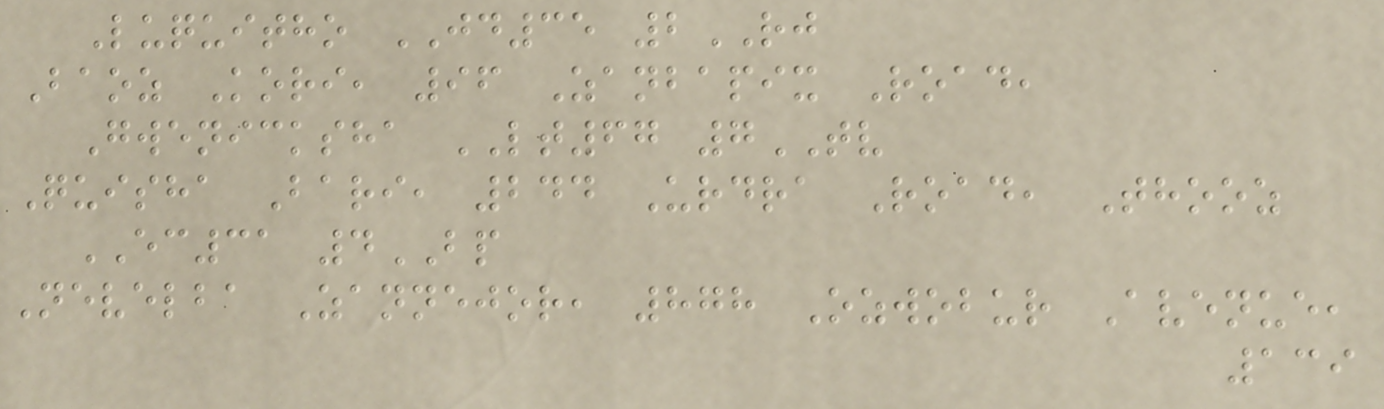Luquitho JD35 2RJ
Baoz Kori, 96 Zanbapix Road,
Gwenicksha LT67 7TV
Quisha Bari, 244 Urdra Road, Thooz
EC31 4BP
Nevelba Zannejor, 878 Ozwobur Avenue,
139
